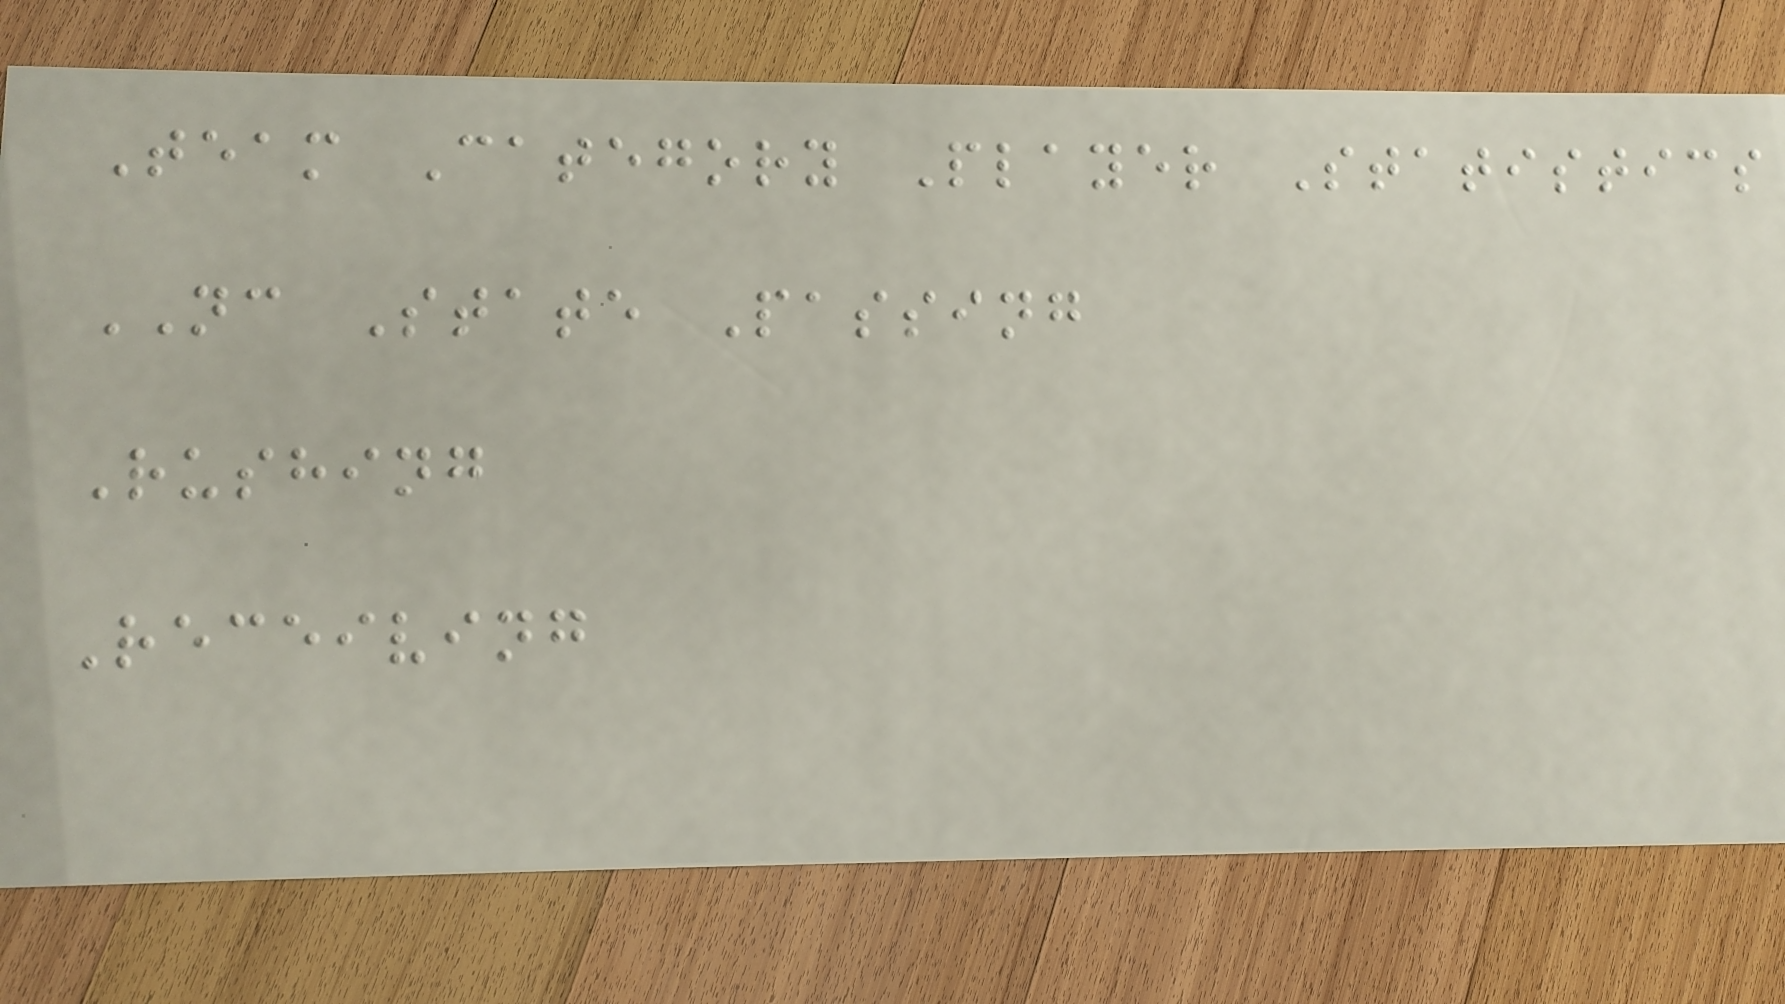Team Category Player Statistics
NC State Passing
Rushing
Receiving
